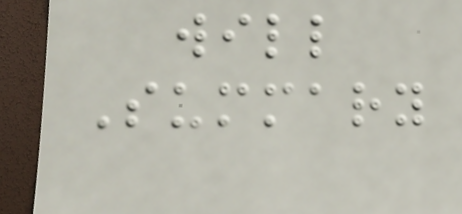will
Summary
